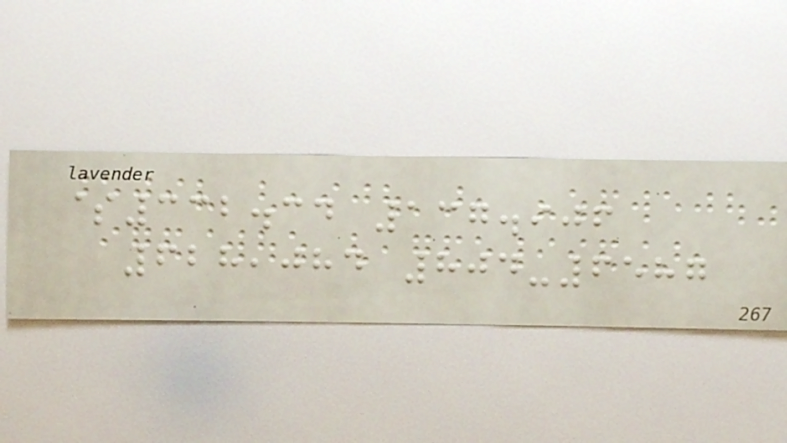$332.34 137.906
628,084 804-6587
